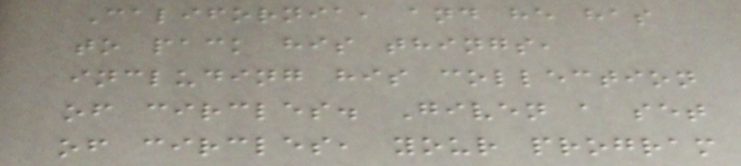California, and he has
to pack his things,
including his collection
of circles. Given a set
of circles, your program
